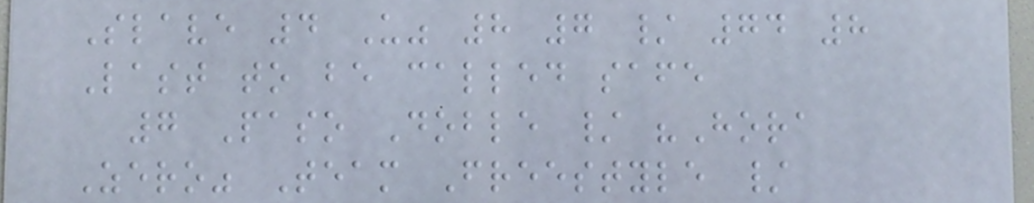Slave 4 U" 8 7 / 74 8
Last to be called safe
7 Paso Doble / "Hora
Zero" Team Freestyle /
